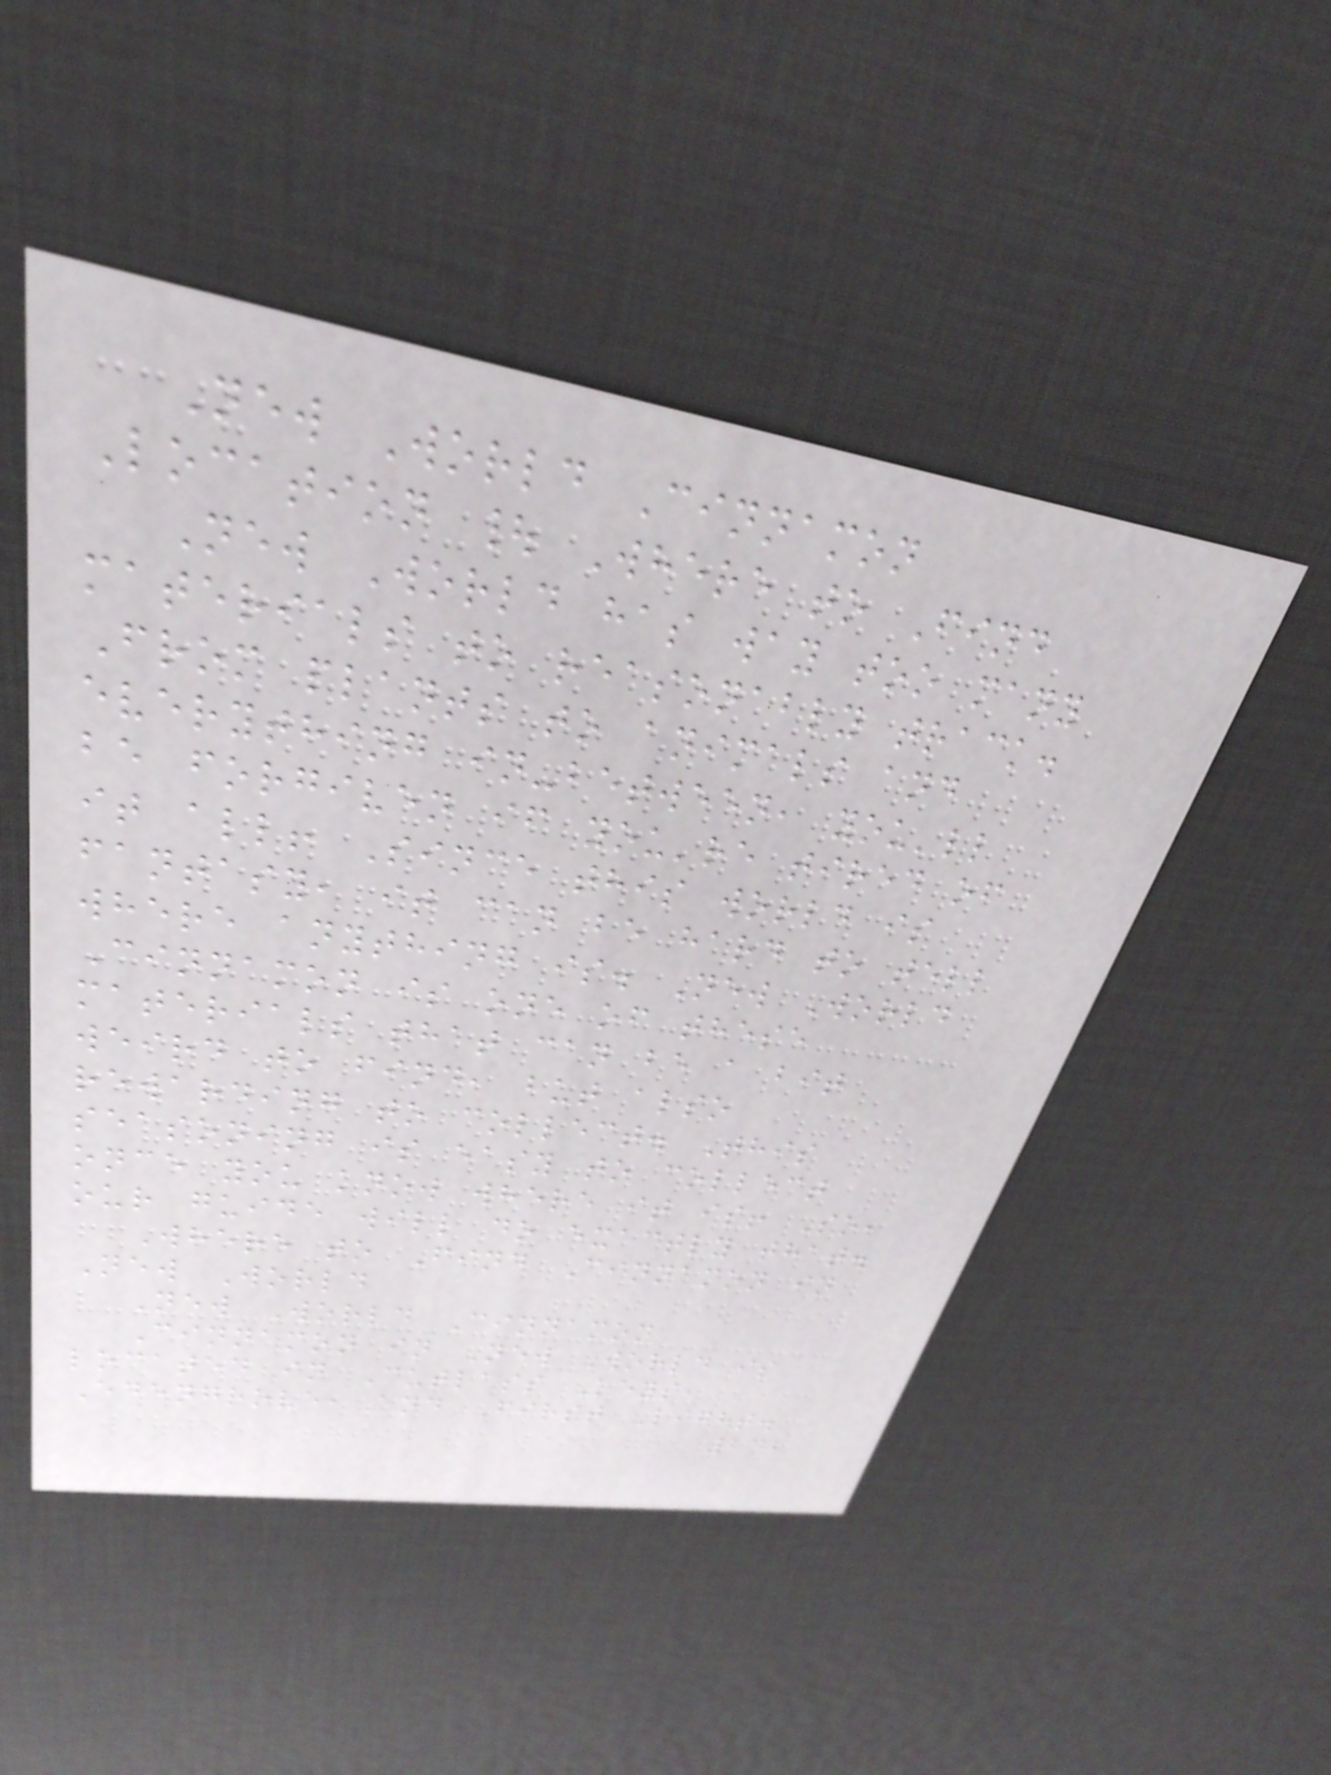New World Cinnamon
Location | Where to Find
New World has way too many
materials to reasonably track.
From plants to animals and
everything in-between, you'll
be forgiven if you're tired of
it all! Since this world is
fantasy, it can be hard to tell
where anything is. New World
Cinnamon is one of these
materials that can be a bit
weird to find, but also
rewarding to collect. This
seasoning is easy to collect
once you know where it is! So,
our guide will do exactly that.
Where to Find Cinnamon in
New World
New World Cinnamon
Cinnamon in New World is
located in Cutlass Keys,
Edengrove, and First Light.
232
